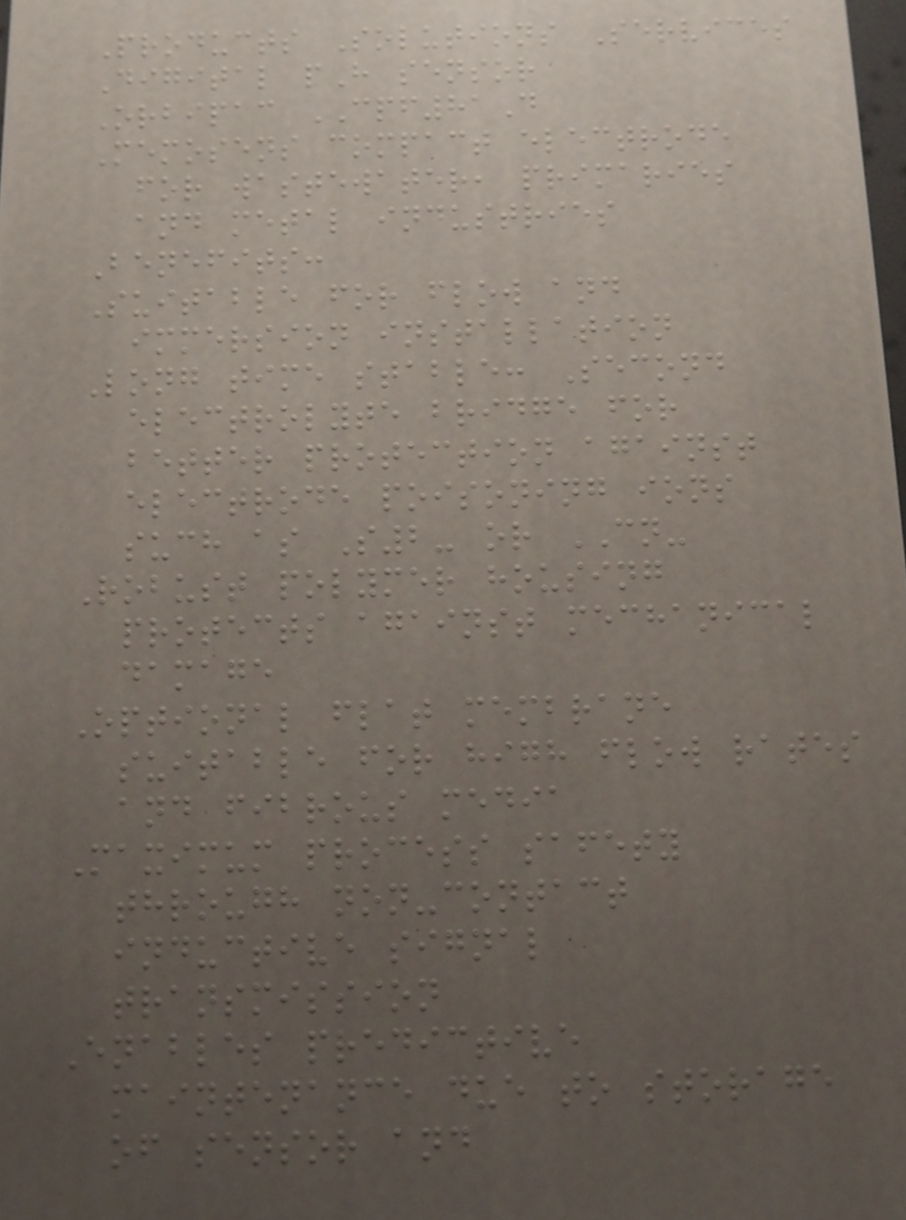Products Solutions Services
Digital pH sensor
Orbipac CPF81D
Memosens compact electrode
for wastewater, primaries
and metal industries
Benefits:
Suitable for flow and
immersion installation
Long time stable: Second
electrolyte bridge for
better protection against
electrode poisoning ions
such as S2- or CN-
Robust polymer housing
protects against mechanical
damage
Optional flat membrane
suitable for high flow rates
and fibrous media
Maximum process safety
through non-contact
inductive signal
transmission
Enables predictive
maintenance due to storage
of sensor and
